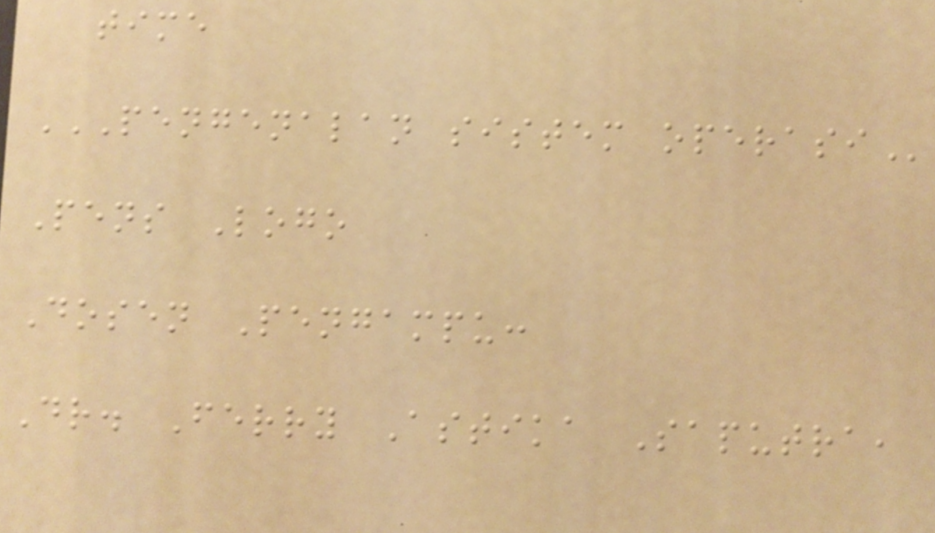time
PENGENALAN SISTEM OPERASI
Pens Logo
Dosen Pengampu:
Dr. Ferry Astika Saputra,
